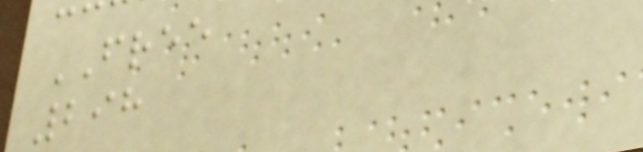FREE
298
